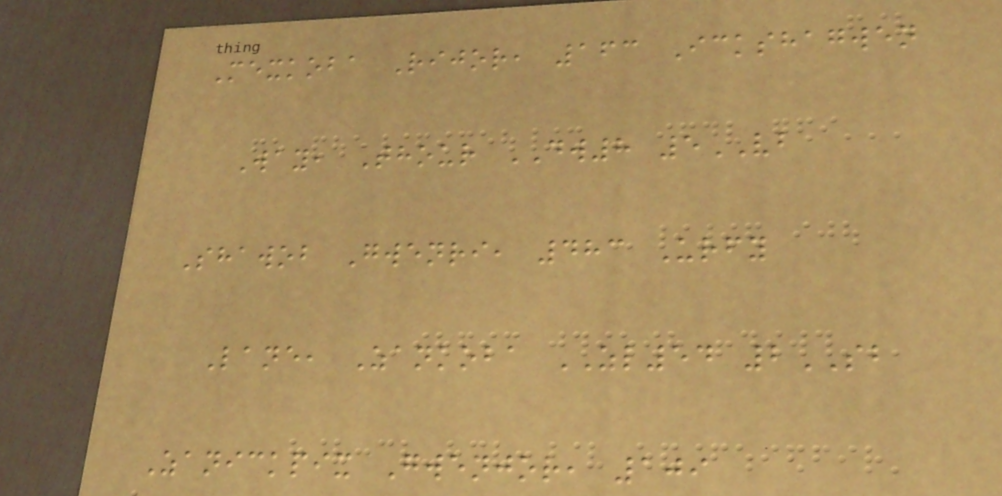Mexkoba Rijor, 163 Ickshagwen
Way, Thour DW8 5VB
Shawob Gwenri, 483 Urfy
Lane, Zankoba ZL54 2SB
Zanickpix Gwenjor, 109
